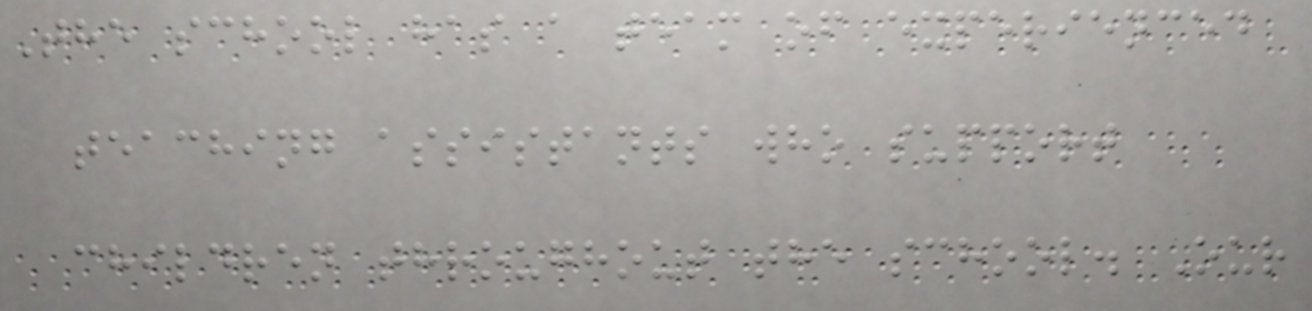The school has a team of experienced
teaching assistants who support
children throughout the school. Our
